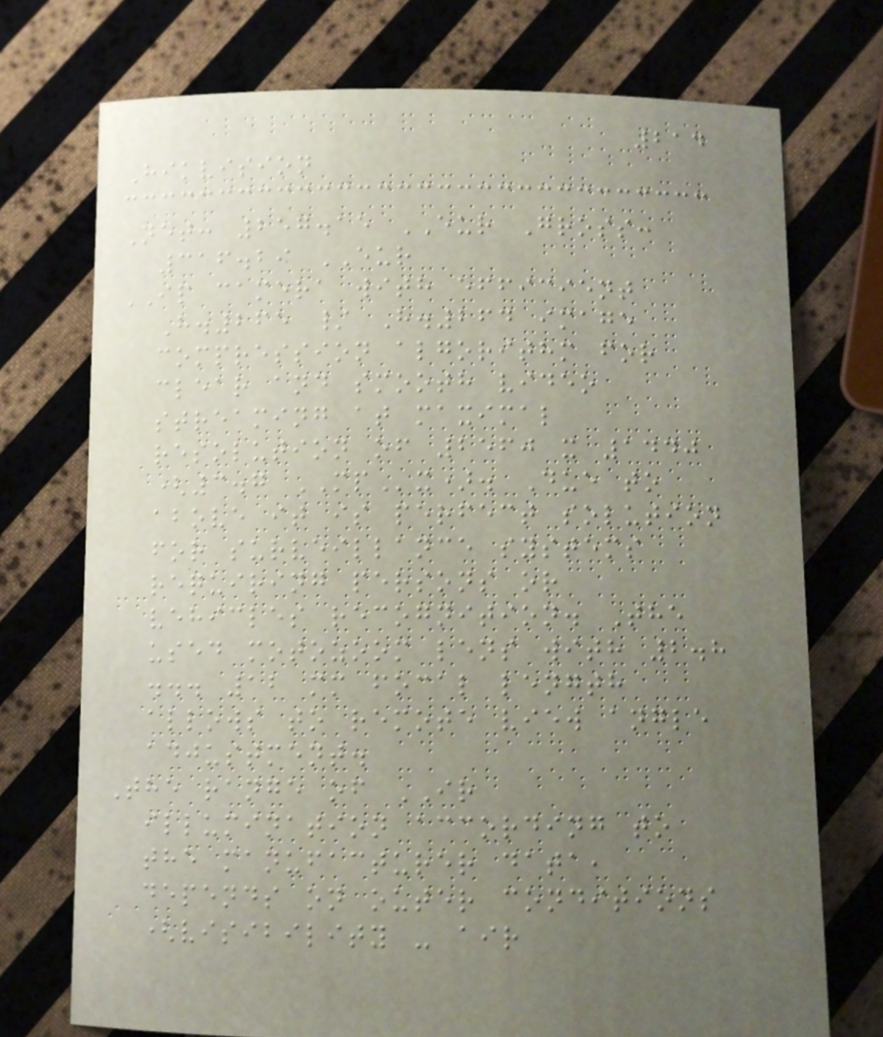214
Hikvision
Net: 257.15 EUR Gross:
316.29 EUR
IP camera with efficient
H.265 / H.264 image
compression algorithm for
clear and smooth video
streaming at maximal
resolution of 2560 x 1440
(3.7 MPx). Due to
above it is perfect solution
for surveillance systems
requiring persons or
vehicles recognition. The
used motozoom lens with 2.8
... 12 mm focal length
allows to remote view angle
adjustment.
The range of IR
illumination according to
the manufacturer data,
depends on outer conditions
(visibility - air
